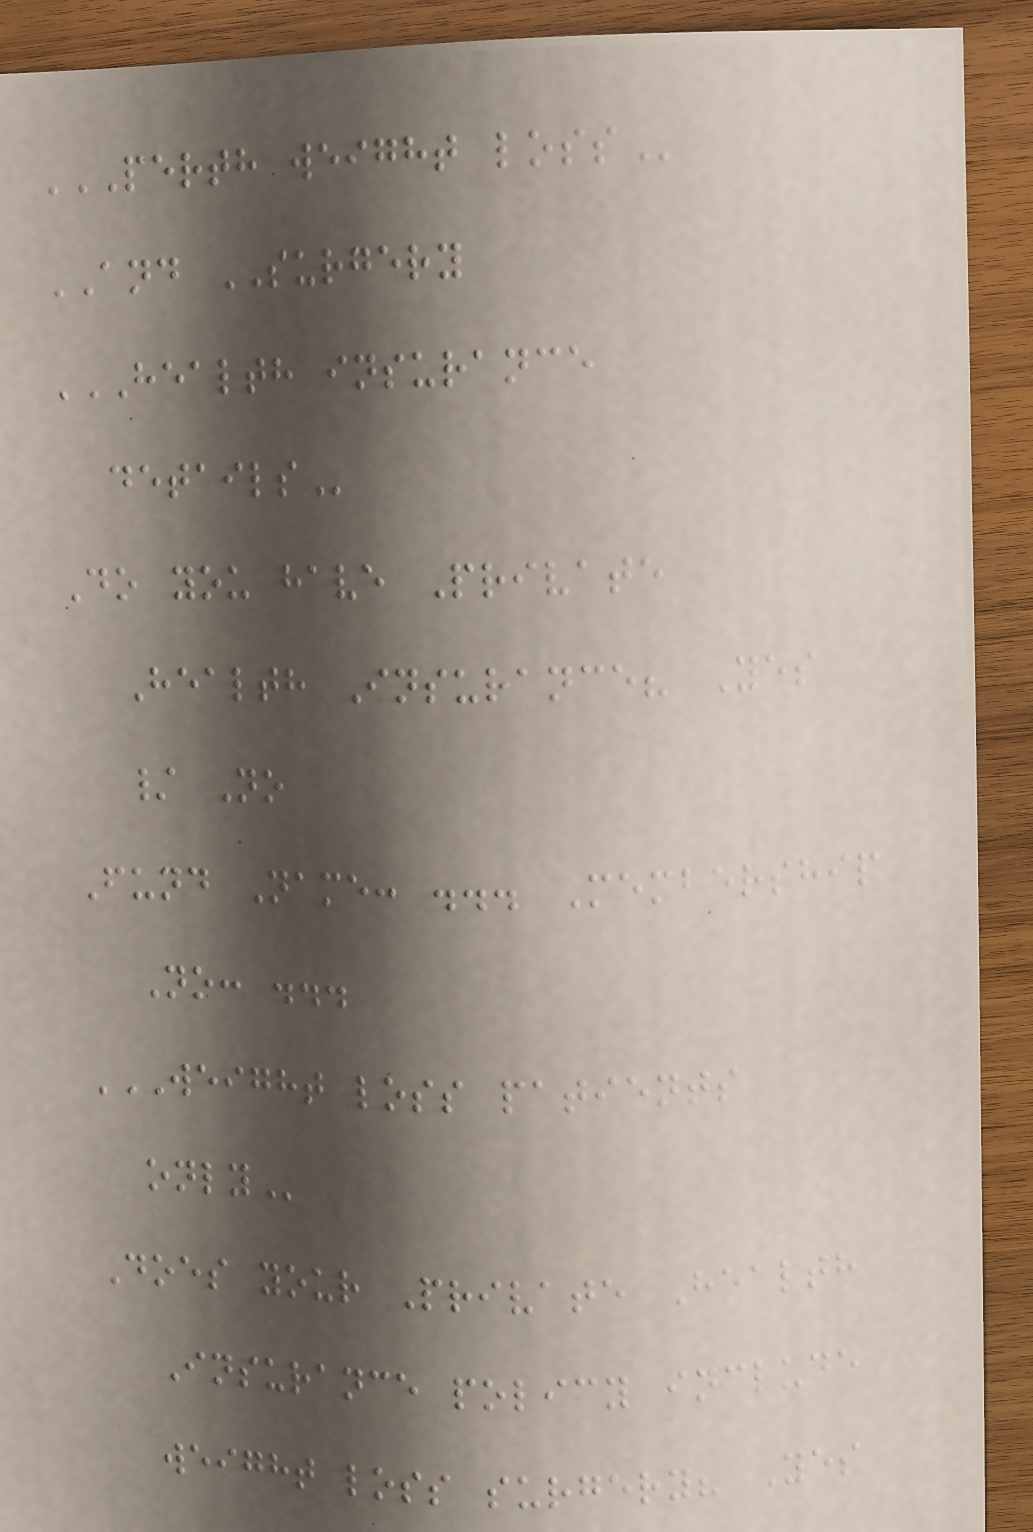PERTH WEIGHT LOSS
AND SURGERY
HEALTH INSURANCE
DETAILS
Do you have Private
Health Insurance? Yes
/ No
Fund Name: ... Membership
No: ...
WEIGHT LOSS PATIENTS
ONLY
Does your Private Health
Insurance policy include
weight loss surgery? Yes
